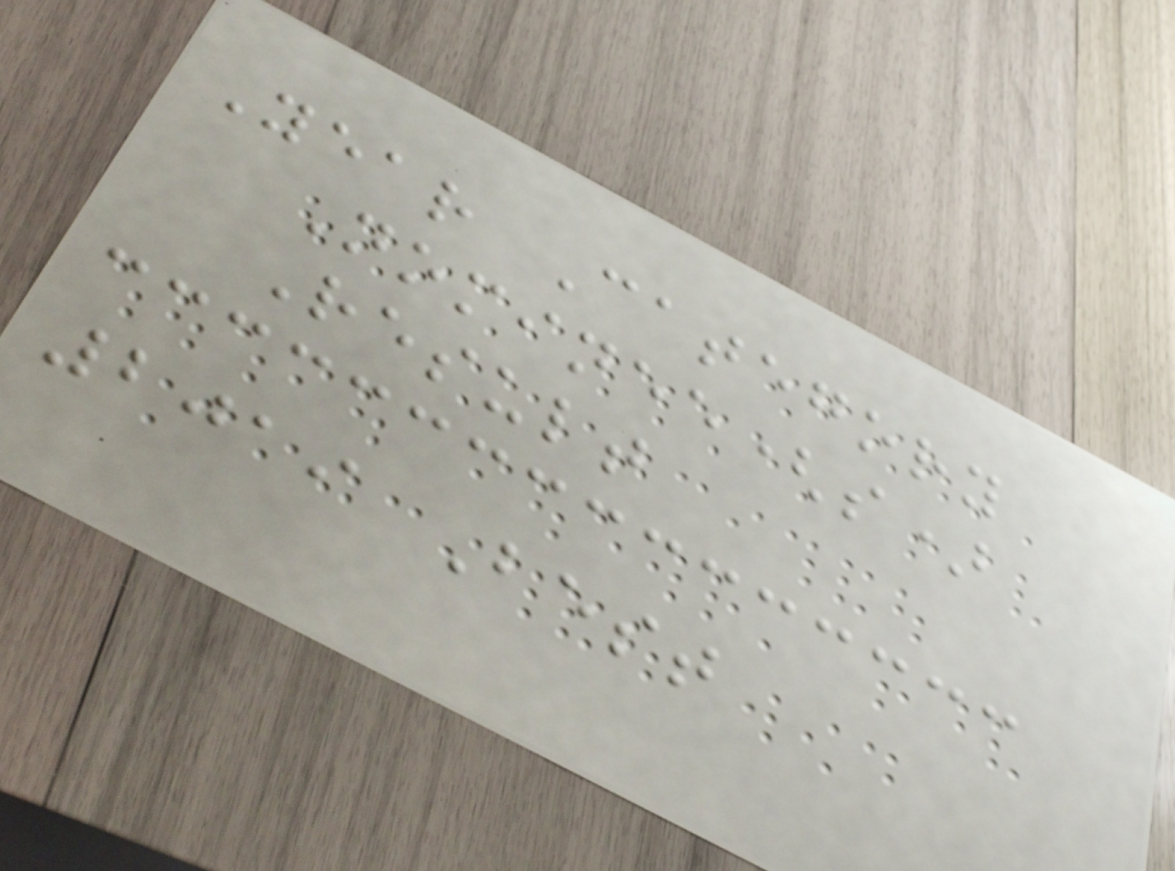Year Category
Nominee(s)
Result
2019 Best
